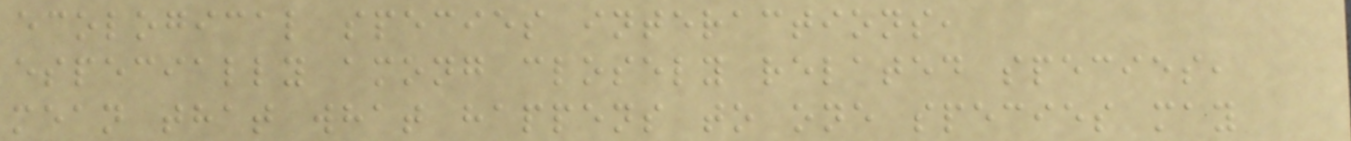ecological species interactions,
especially among closely related species,
mean that what happens to one species may
